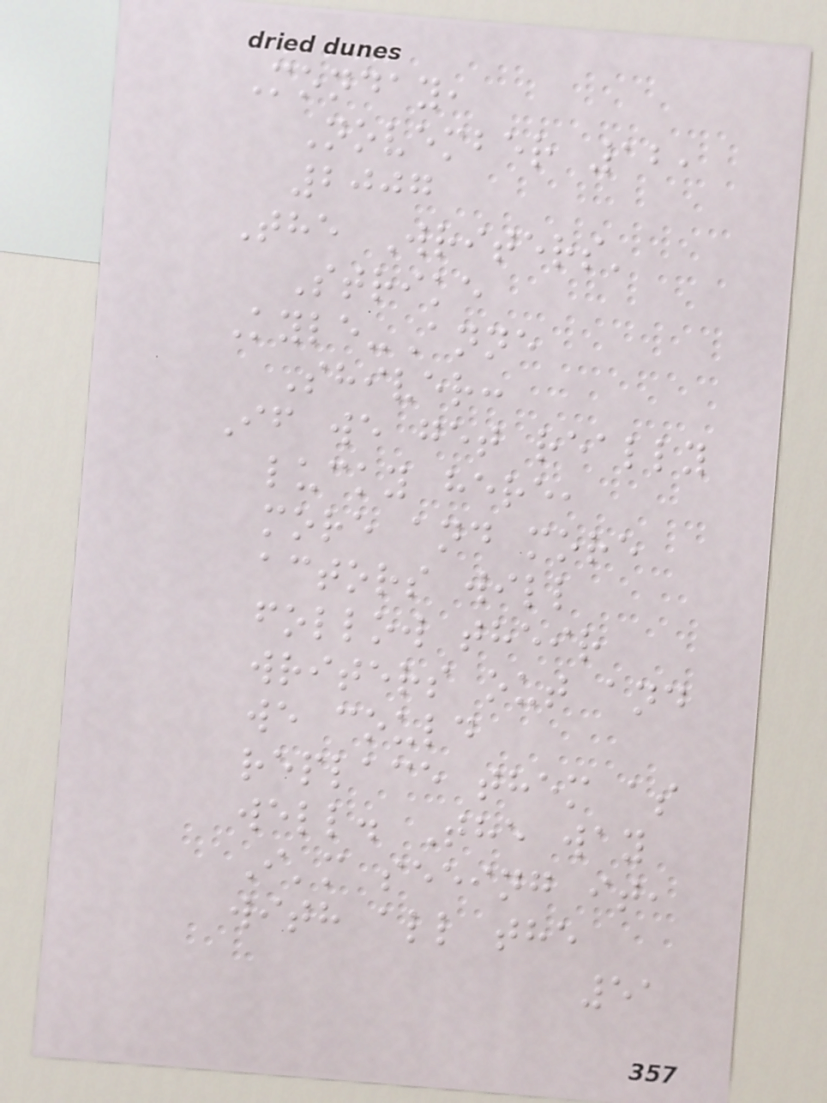Monday,
November 12,
2007
The Writers'
Strike
Kyle-Anne
Shiver:
If we get really
lucky here,
more and more
actors will
follow their
writers out and
we could
replace them as
well. The way
I'm seeing it,
with all the
51
